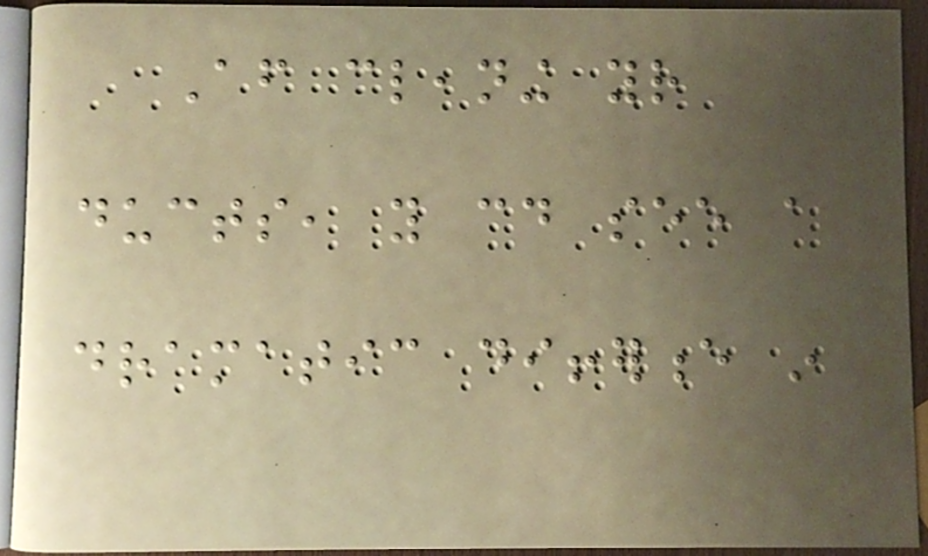After cleaning your
ducts, you could see a
dramatic difference in
